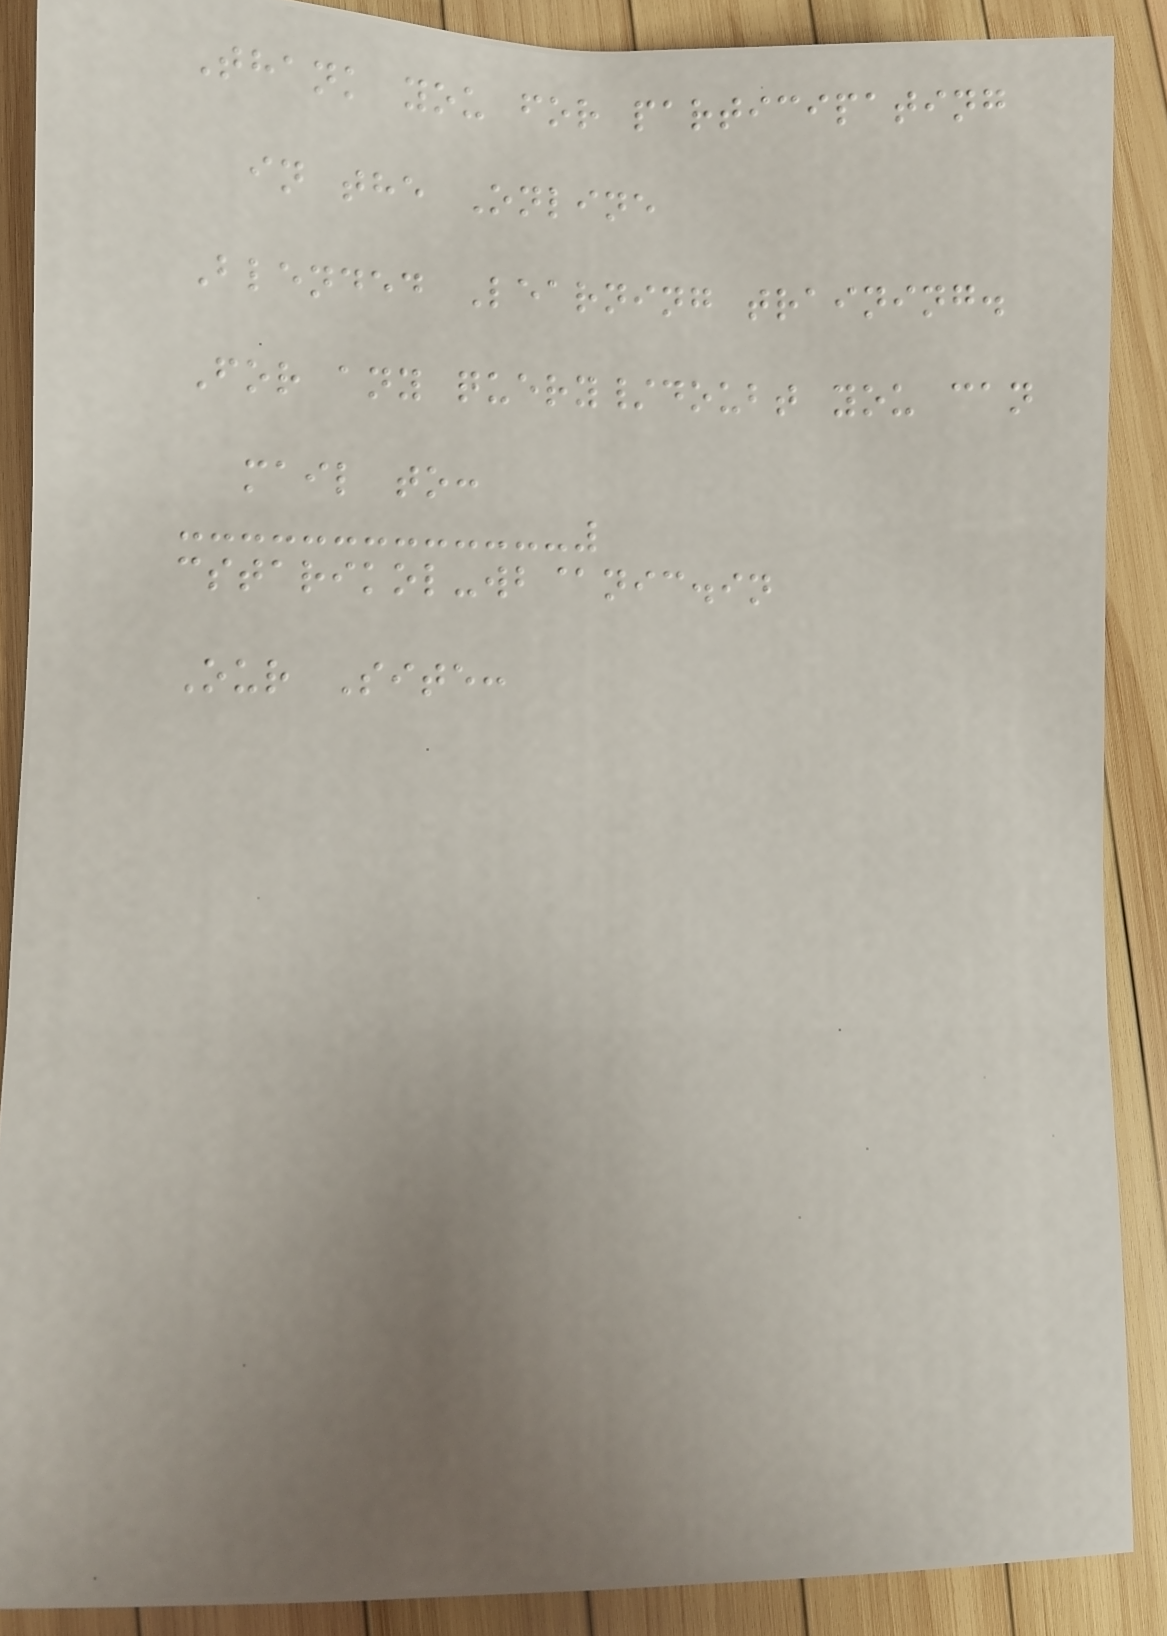Thank you for participating
in the Online
Blended Learning training.
For any query/doubt you can
mail to:
cstarikol-wb@nic.in
Our Site:
